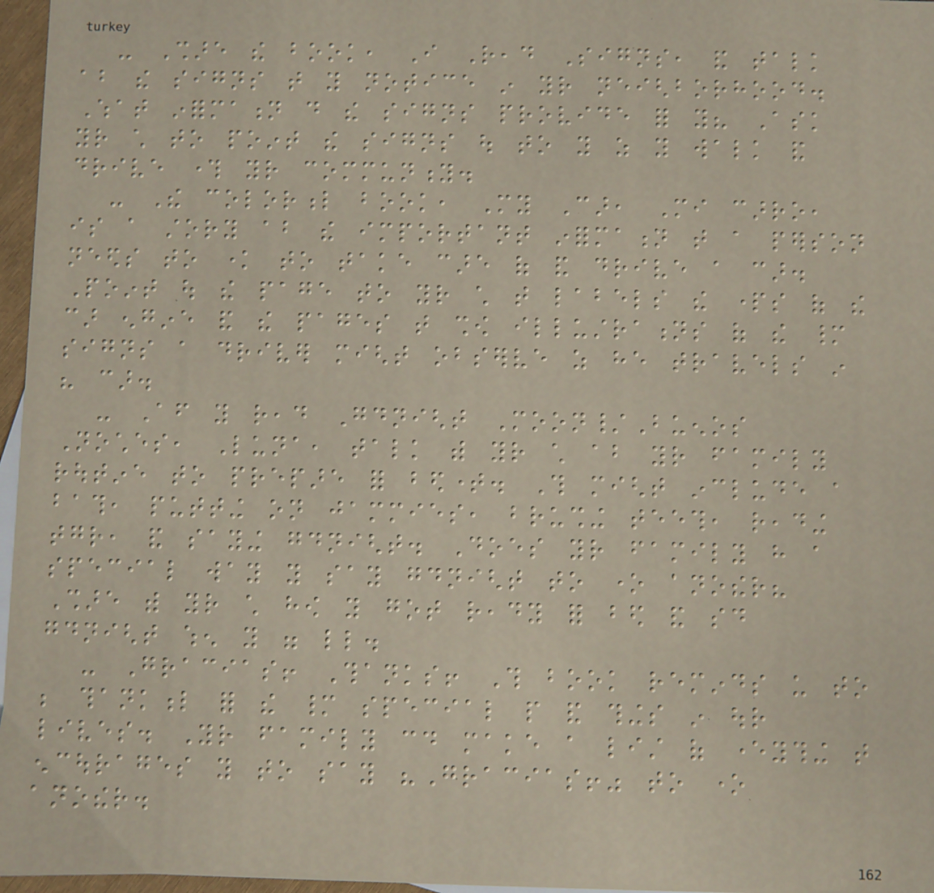- Share the book, I Read Signs, and talk
about the signs that you notice in your neighborhood.
What information do the signs provide for you? Ask
your child to point the signs out to you as you walk and
drive through your community.
- The colorful book, My Car, Mi carro,
is a story about the important information that a person
needs to know to take care of and drive a car.
Point out the page to your child that labels the parts of the
car engine and the pages that show illustrations of the many
signs a driver might observe as he travels in
his car.
- After you read Goodnight Moon/Buenos
Noches, Luna, talk with your child about your family
routine to prepare for bedtime. This might include a
bath, putting on jammies, brushing teeth, reading
together, and saying goodnight. Does your family have a
special way you say goodnight to one another?
Share with your child how you got ready for bed and said
goodnight when you were little.
- Gracias! Thanks! This book reminds us to
be thankful for the many special people and things in our
lives. Your family could make a list of everything that
encourages you to say "Gracias!" to one
another.
